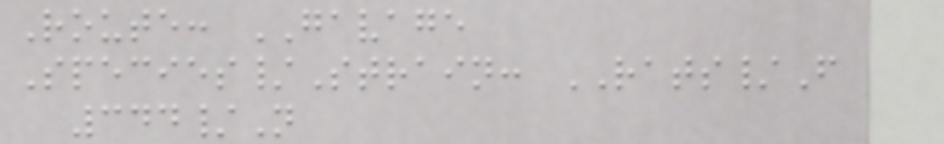Route: GAVAGE
Species/Strain: RATS/F
344/N
